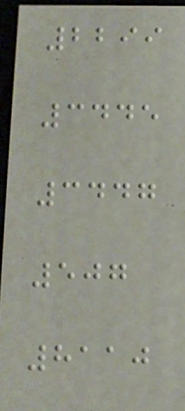2299
3445
3447
507
8110
